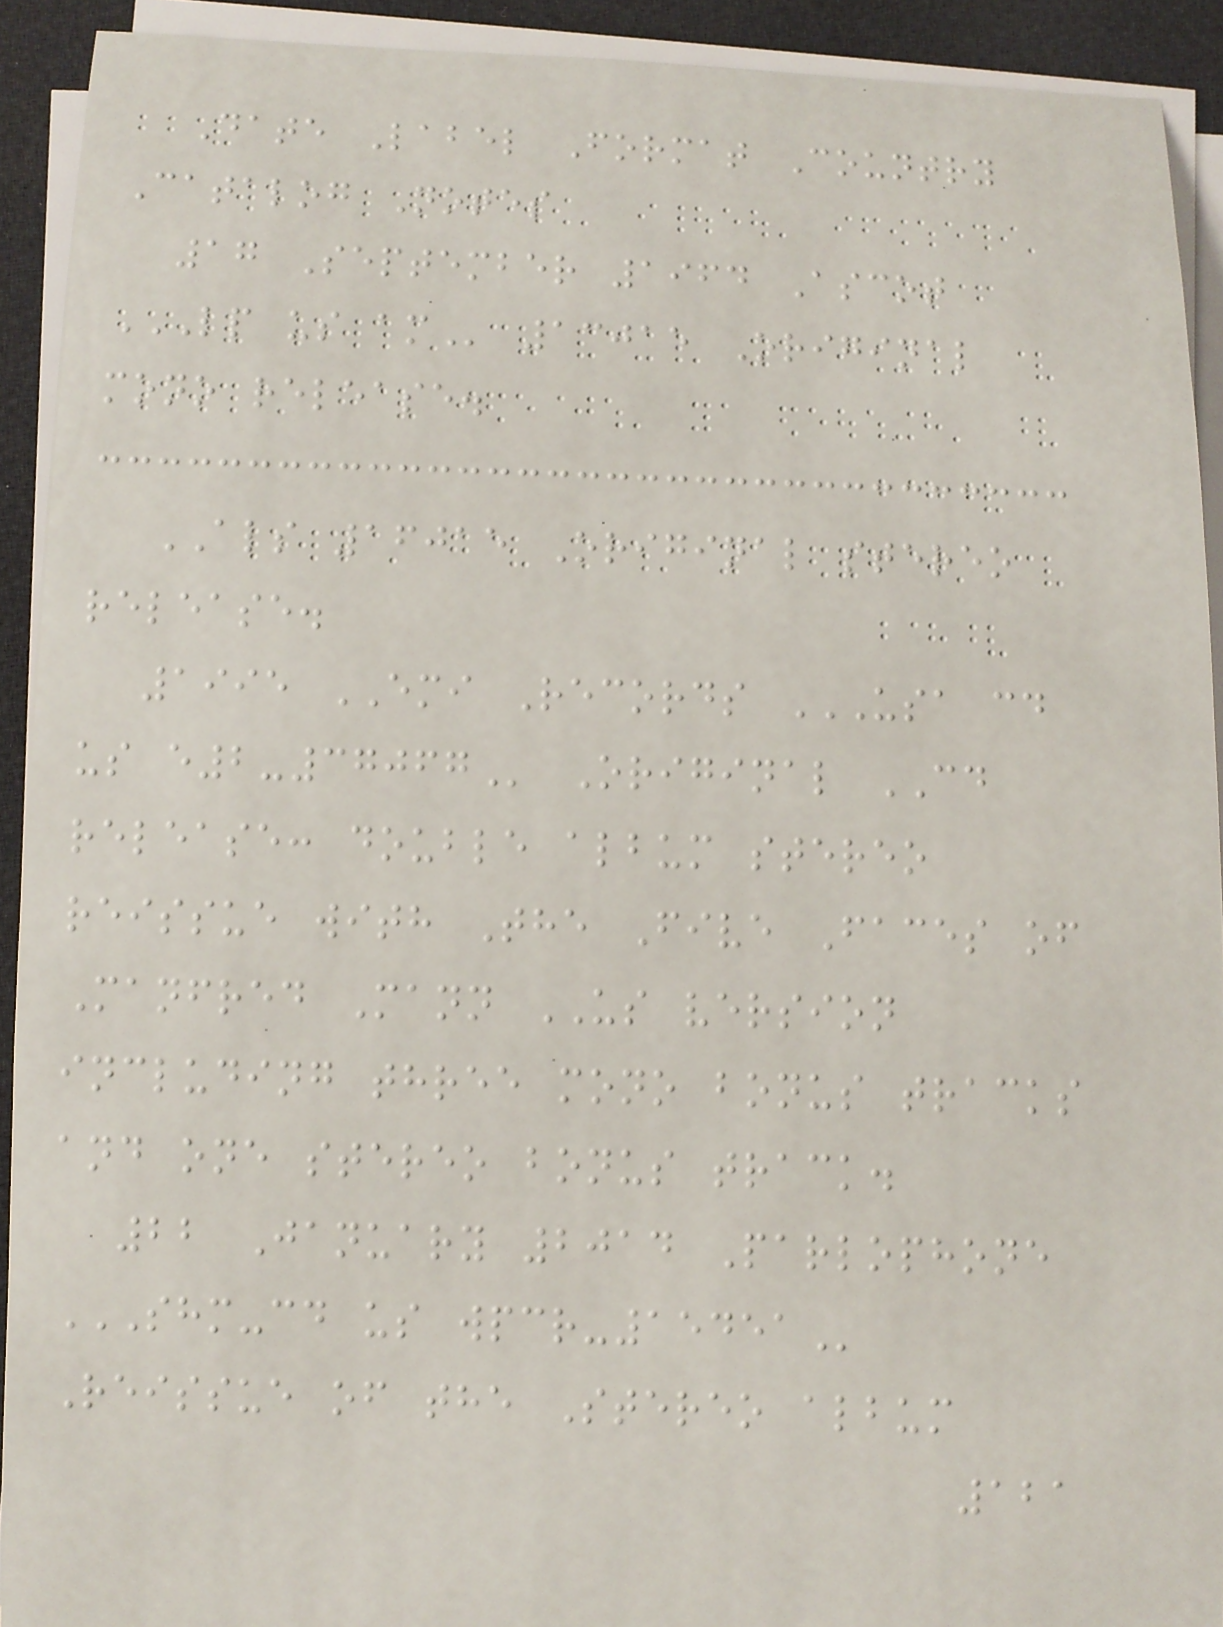Date Label Format Country
Catalog Notes
17 September 1964 Ascot
LP US AM 13015 Original
mono release.
ALS 16015 Original stereo
release.
1995 EMI Records USA CD
US E2-37067 Original CD
release: double album stereo
reissue with The Five Faces of
Manfred Mann US version
including three mono bonus tracks
and one stereo bonus track.
22 January 2014 Parlophone
SHM-CD US WPCR-15451
Reissue of the Stereo album
121
